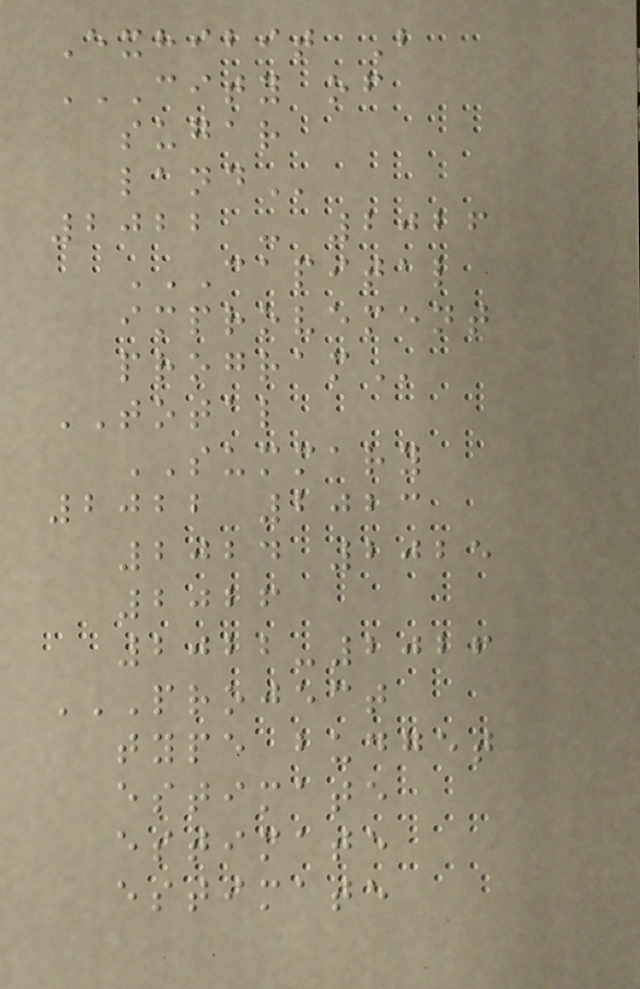Exhibit B
CITY OF
SUGAR
LAND
2022 - 2026
CAPITAL
IMPROVEMENT
PROGRAM
TOTAL
SUMMARY
2022 2023
2024 2025
2026
2022-2026
PROJECT
TYPE BUDGET
ESTIMATE
ESTIMATE
ESTIMATE
